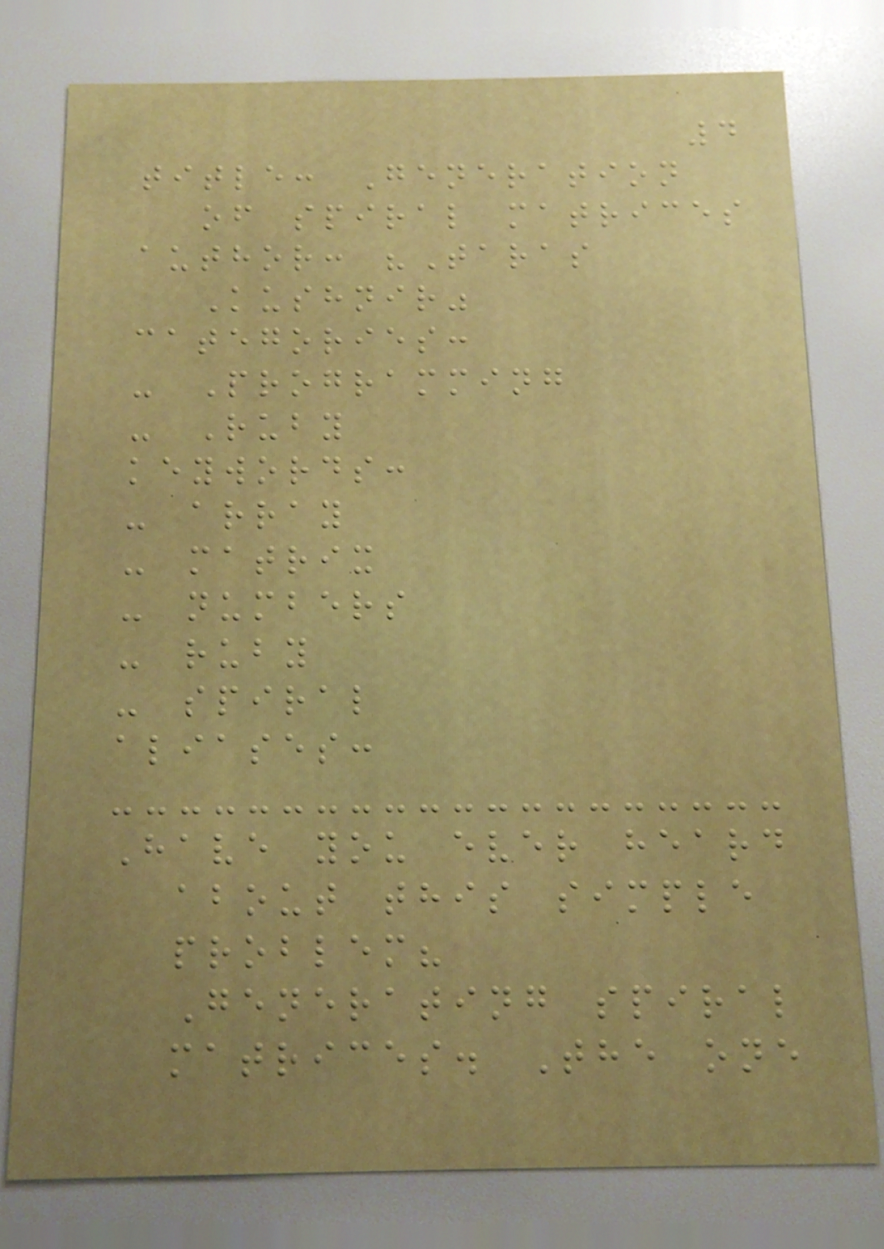4
title: Generation
of spiral matrices
author: "Taras
Kushnir"
categories:
- Programming
- Ruby
keywords:
- array
- matrix
- numbers
- ruby
- spiral
aliases:
Have you ever heard
about this simple
problem?
Generating spiral
matrices. The one
